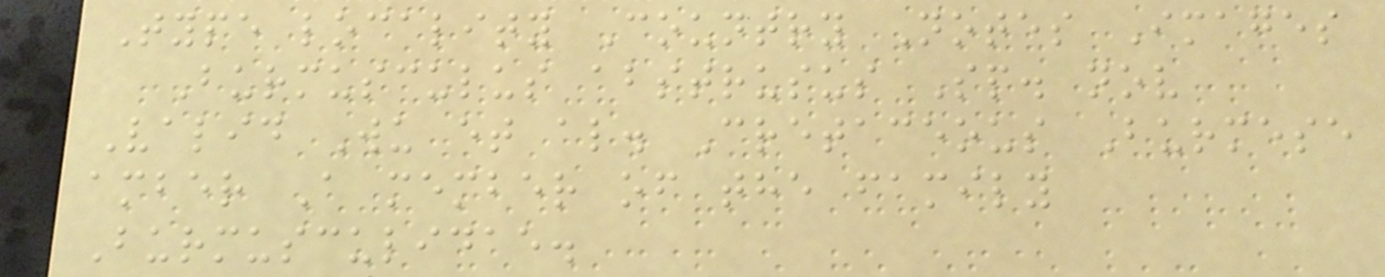Type locality Country Notes Images
Burmusculus abstrusus Sp. nov
Valid Wu et al. Cretaceous Burmese
amber A member of the family
Burmusculidae.
